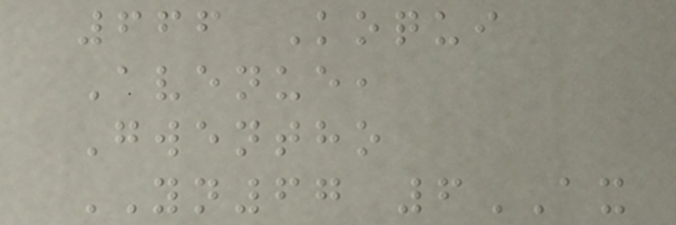666 Koqui
Avenue,
Gwentho
YN67 6AX
